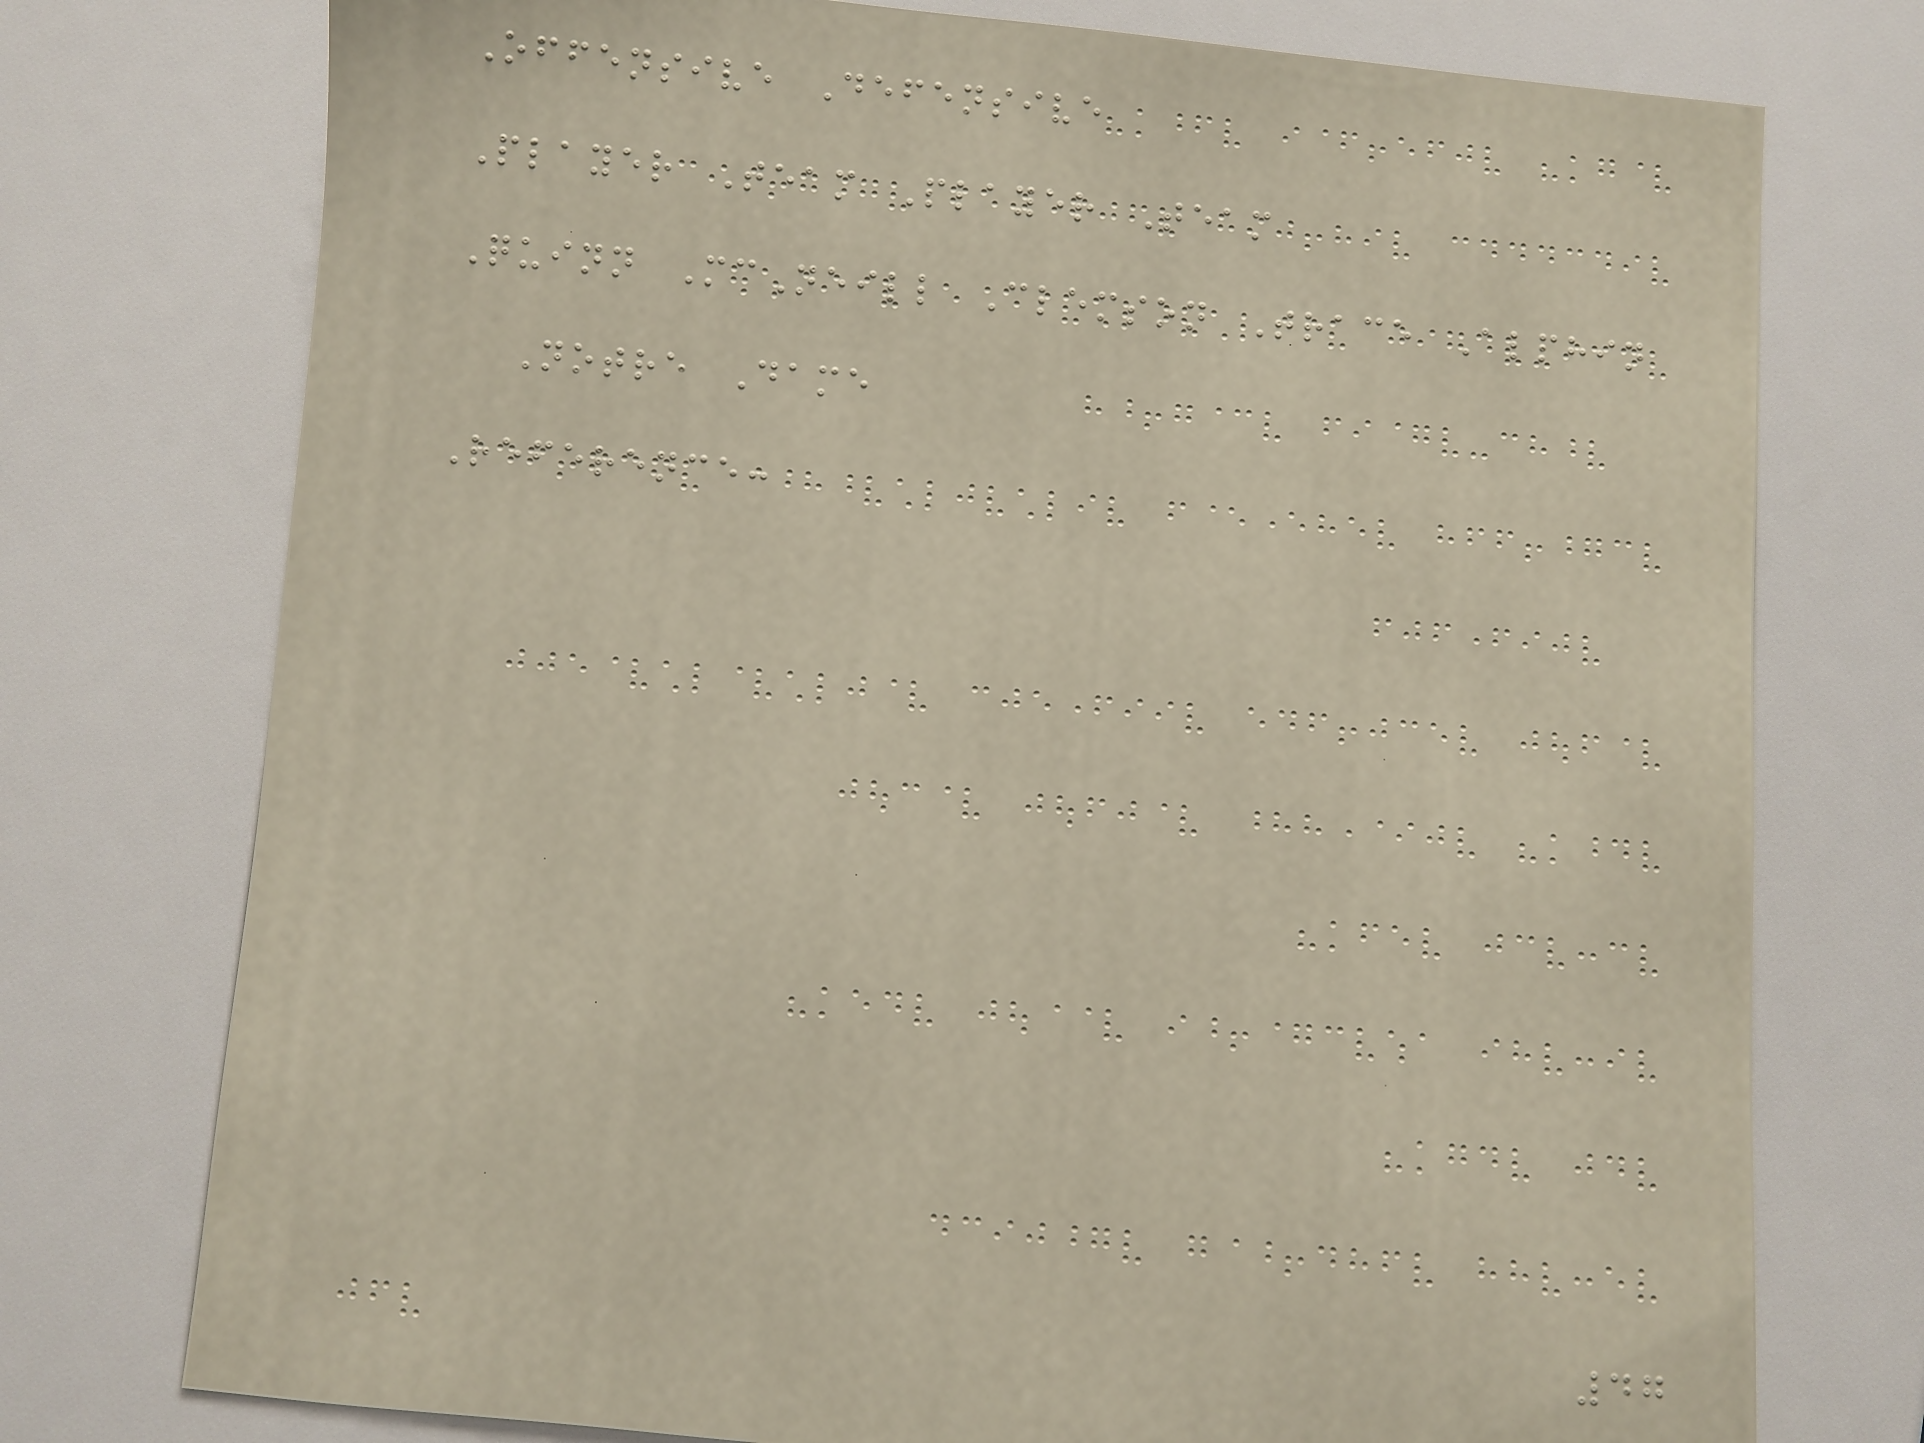Offensive Defensive
Player Team Player Team
Quinn McNeill Clemson Trace Alphin
Notre Dame
Reference:
47
